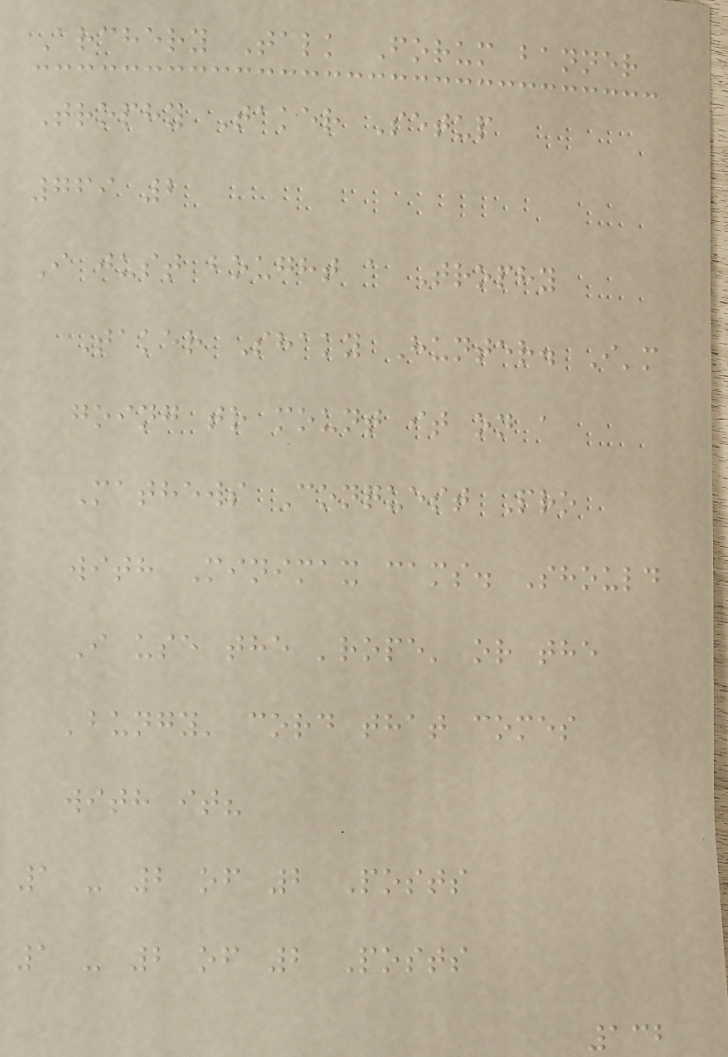Archery Talk Forum banner
Trophy Taker Setup
769 2
I just bought a Trophy
Taker Shaky Hunter. I'm
going to mount it on a
Mathews Conquest Pro
with Minimax cams. Should
I use the 'rope' or the
'bungy' cord that comes
with it?
1 - 2 of 2 Posts
1 - 2 of 2 Posts
132
